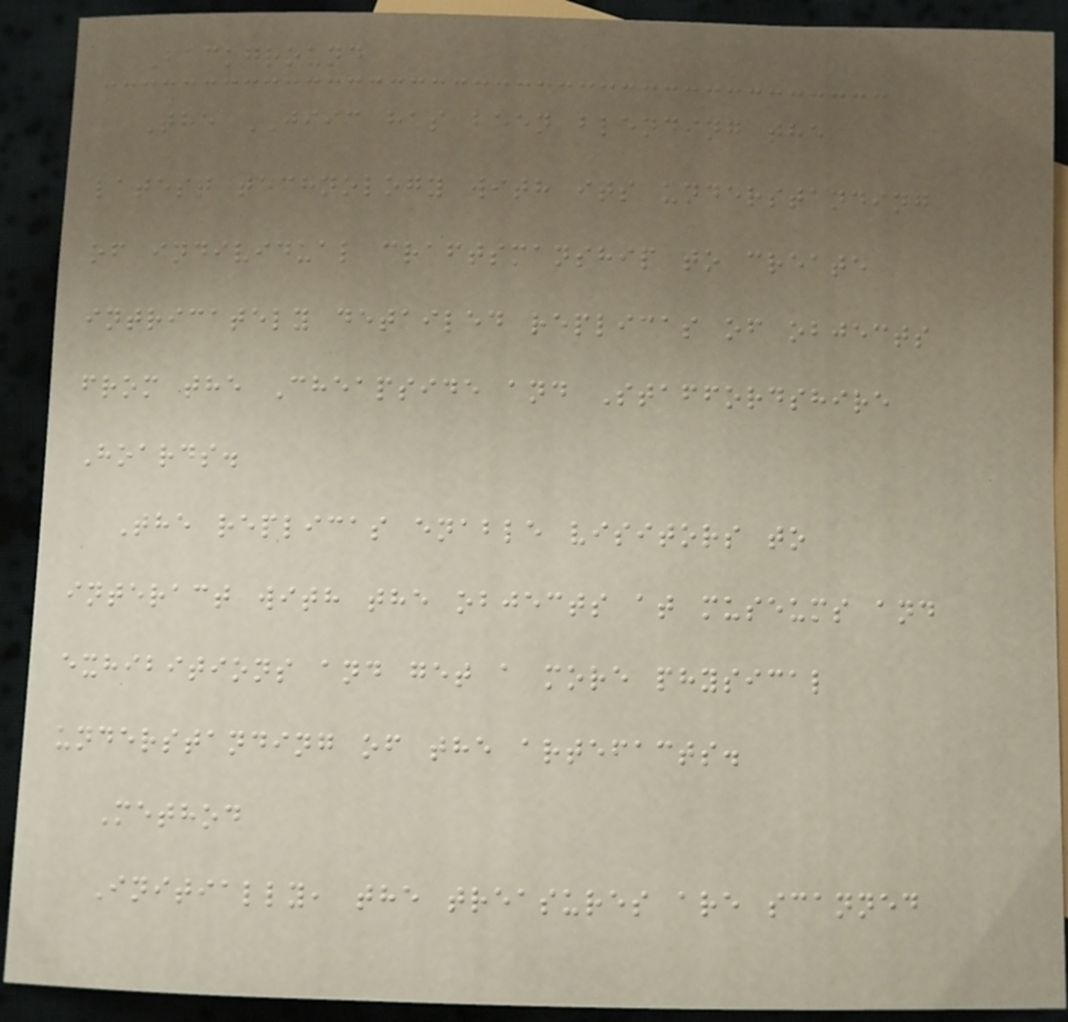Background
The JIIC has been blending the
latest technology with its understanding
of individual craftsmanship to create
intricately detailed replicas of objects
from the Cheapside and Staffordshire
Hoards.
The replicas enable visitors to
interact with the objects at museums and
exhibitions and get a more physical
understanding of the artefacts.
Method
Initially, the treasures are scanned
